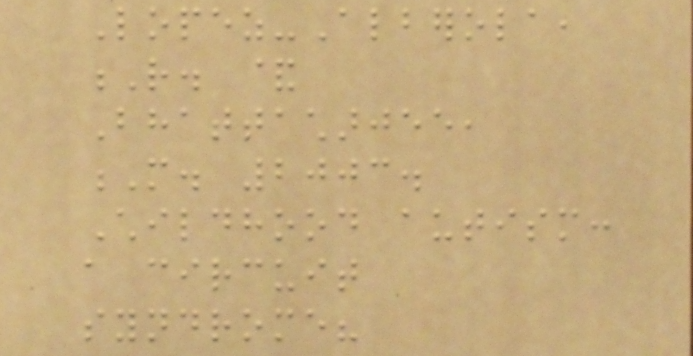Lopez-Alberola,
R. &
Bhattacharjee,
M. 2003.
Childhood autism:
a circuit
syndrome?
